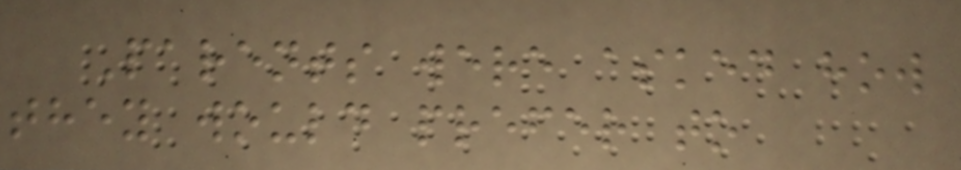Parents were asked how
they would prefer to
